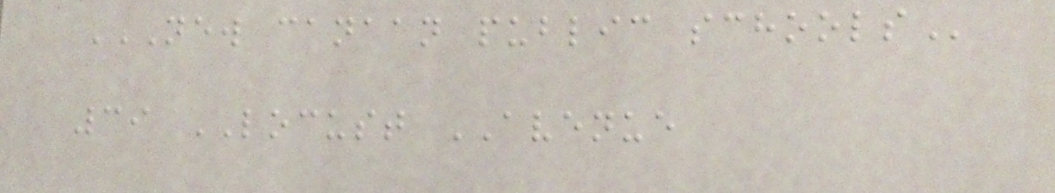NEW CANAAN PUBLIC SCHOOLS
39 LOCUST AVENUE
